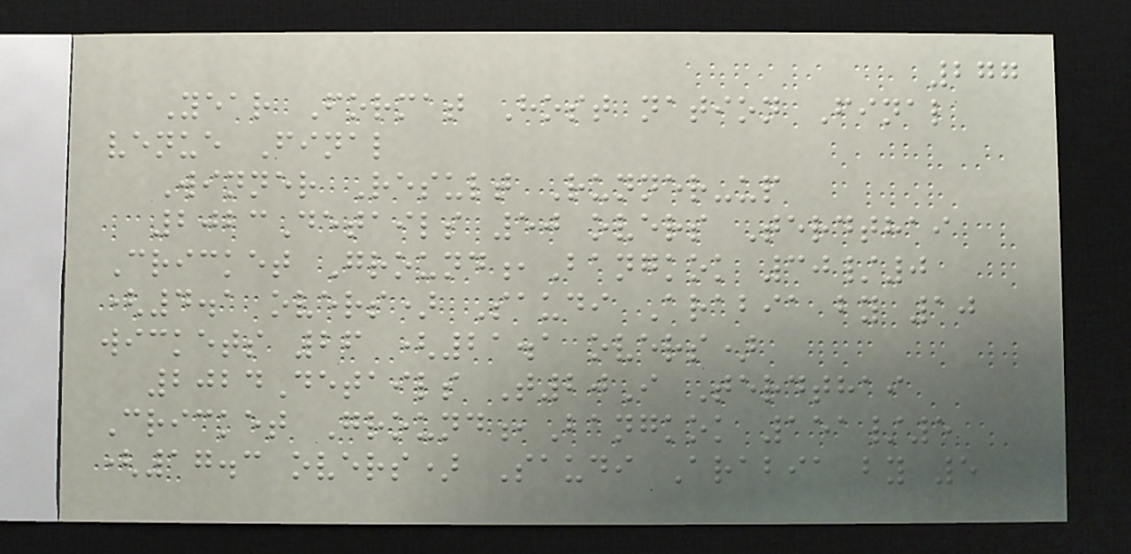277
Year Format Host nation Final
venue Final
Winner Result Runner-up
2023Details 50 overs Terdthai
Cricket Ground,Bangkok 30/0
(4.1 overs) Saudi Arabia by 10
wickets 26 (21.1 overs)
2024Details T20I Terdthai
Cricket Ground,Bangkok 151/5
(17.3 overs) Saudi Arabia by 5
